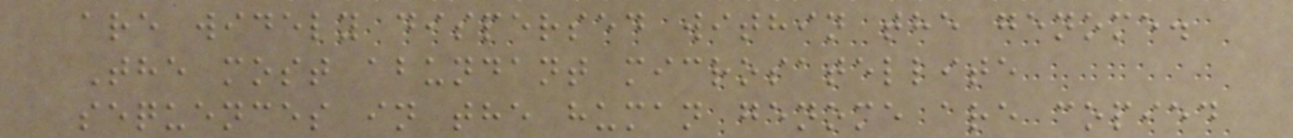are widely dispersed within the genome.
The most abundant microsatellite
sequences in the human genome are copied
